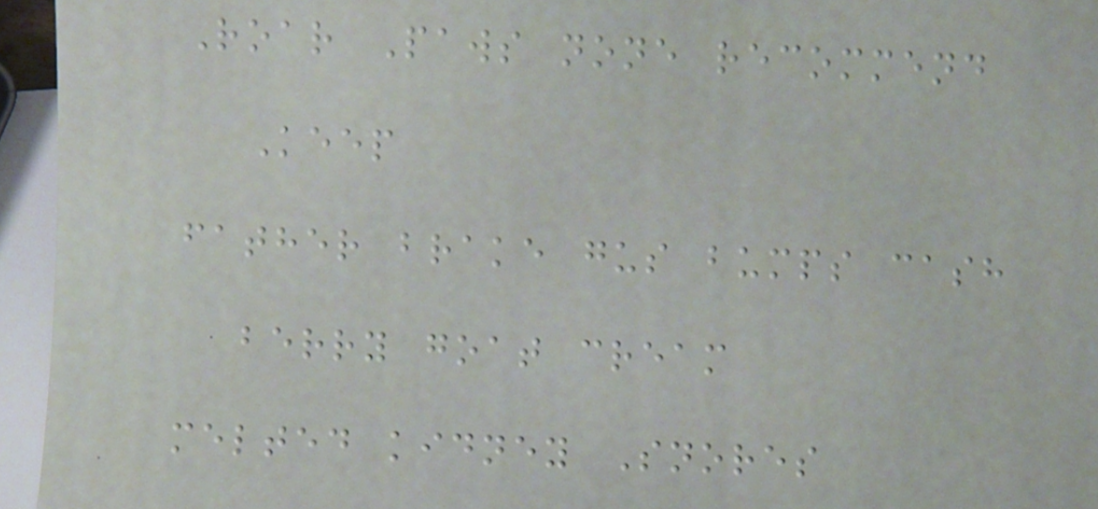Roar Paws none recommend
Keep
father brake gus bumps cash
berry goat cream
melted kidney Snores
